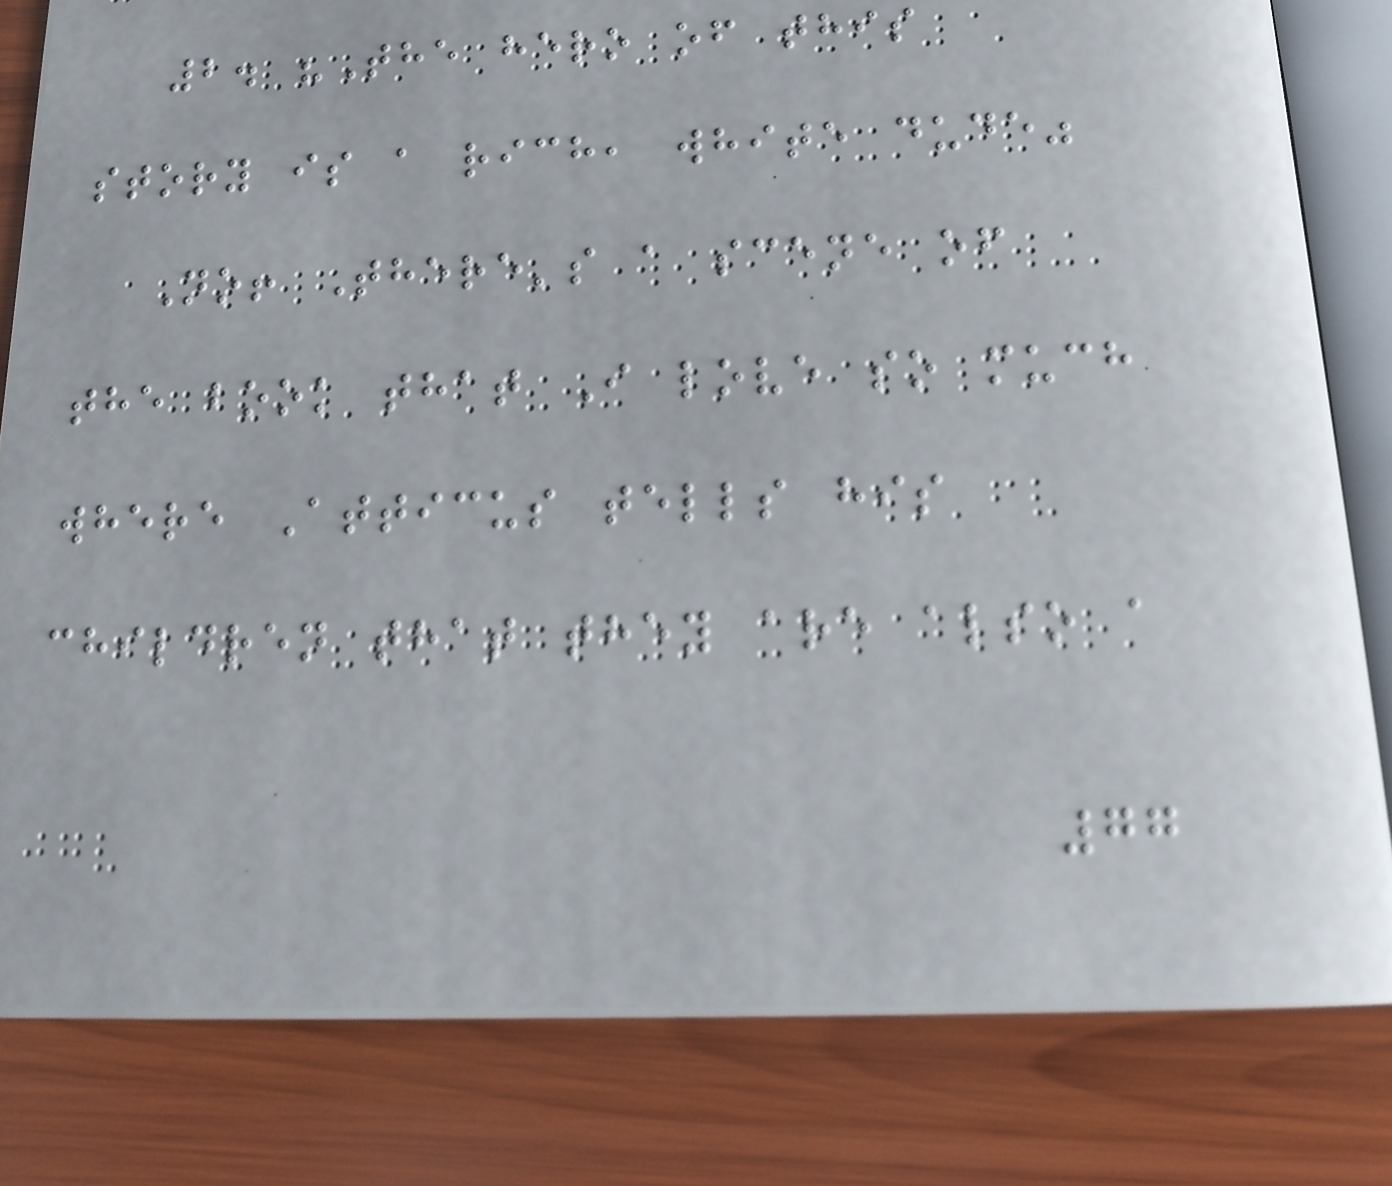2. "The hero of this
story is a rich, white dude"
No! There's a scene of
the book that I love so much
where Atticus tells his
children that they are also a
77
